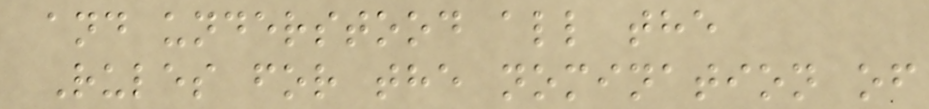and understood all the
Rules for the nomination of
